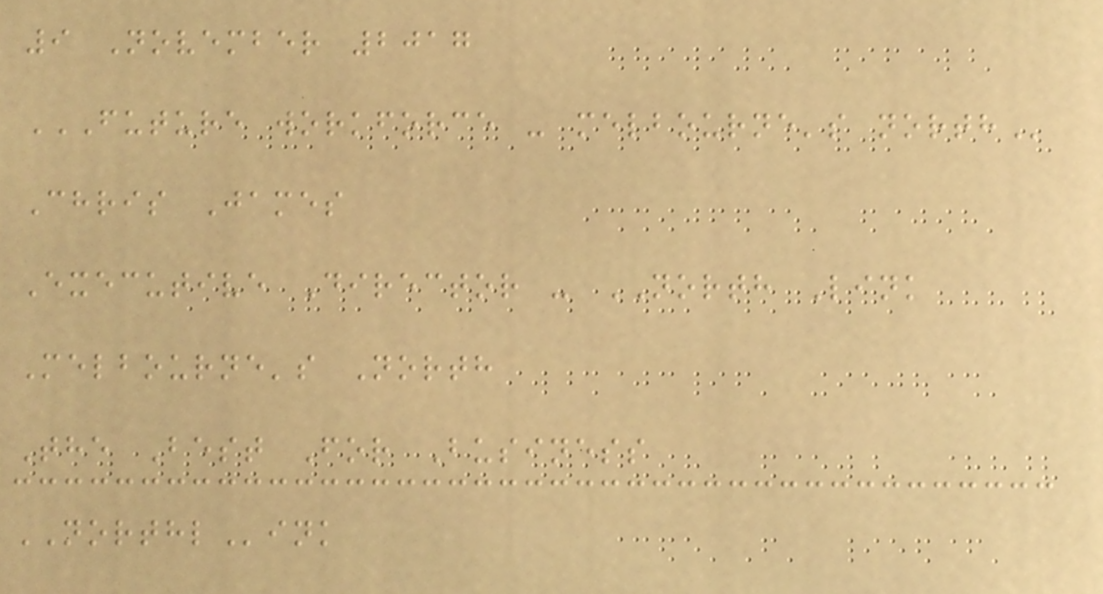9 November 2017
FUTURE WORKFORCE - MELBOURNE'S NORTH
Chris James
Executive Director - NORTH Link
Melbourne's North
The Best For Business
NORTHLink
